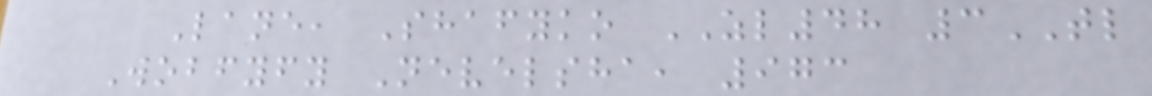Lane, Shafyko ZL48 3TL
Wobfyfy Nevelsha, 973
